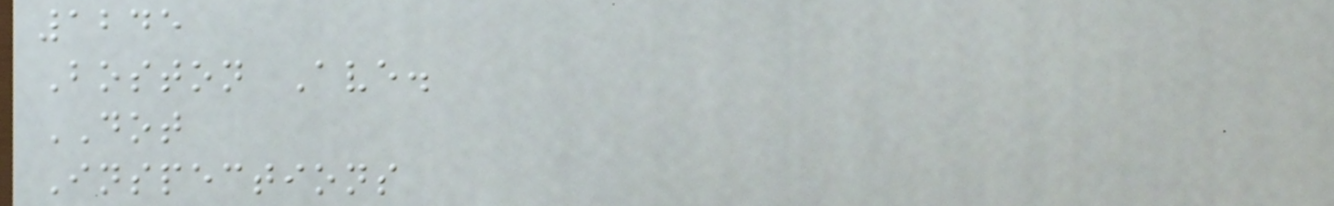1245
Boston Ave.
DOT
Inspections
